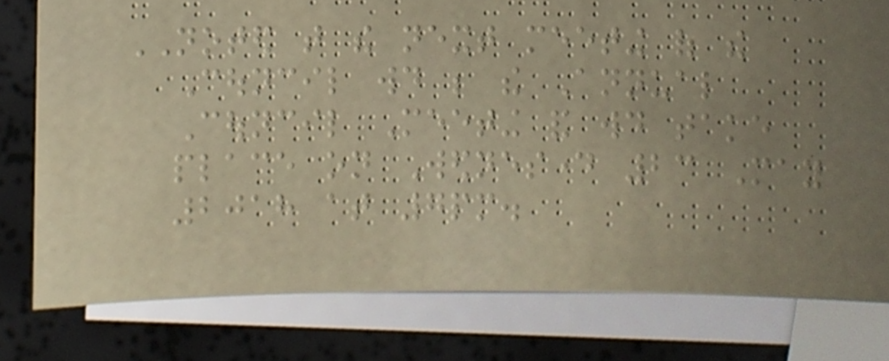NOTED that the next meeting of the
Council would be the Annual
Council Meeting and would take
place on Wednesday 23 May
2018 at 7pm.
